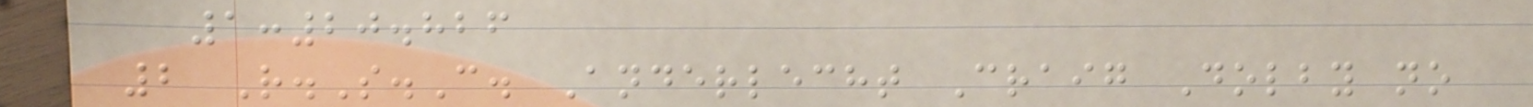1:20.826
2 R.S.C. Anderlecht Craig Dolby no
